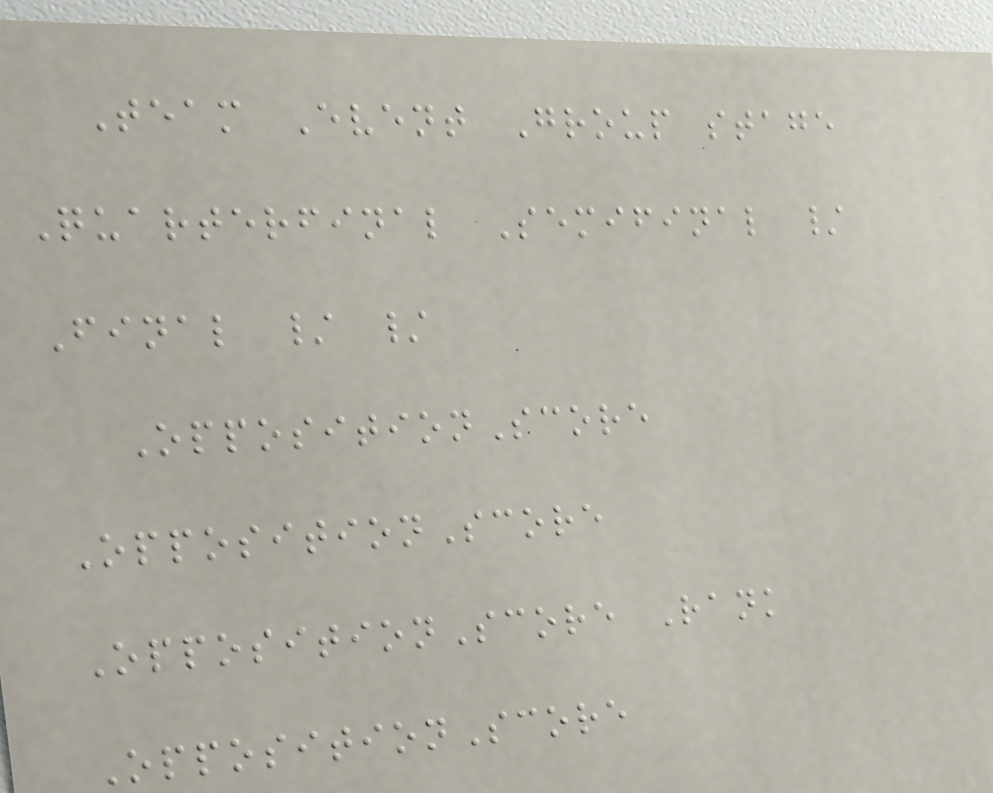Team Event Group stage
Quarterfinal Semifinal /
Final / /
OppositionScore
OppositionScore
OppositionScore Rank
OppositionScore
